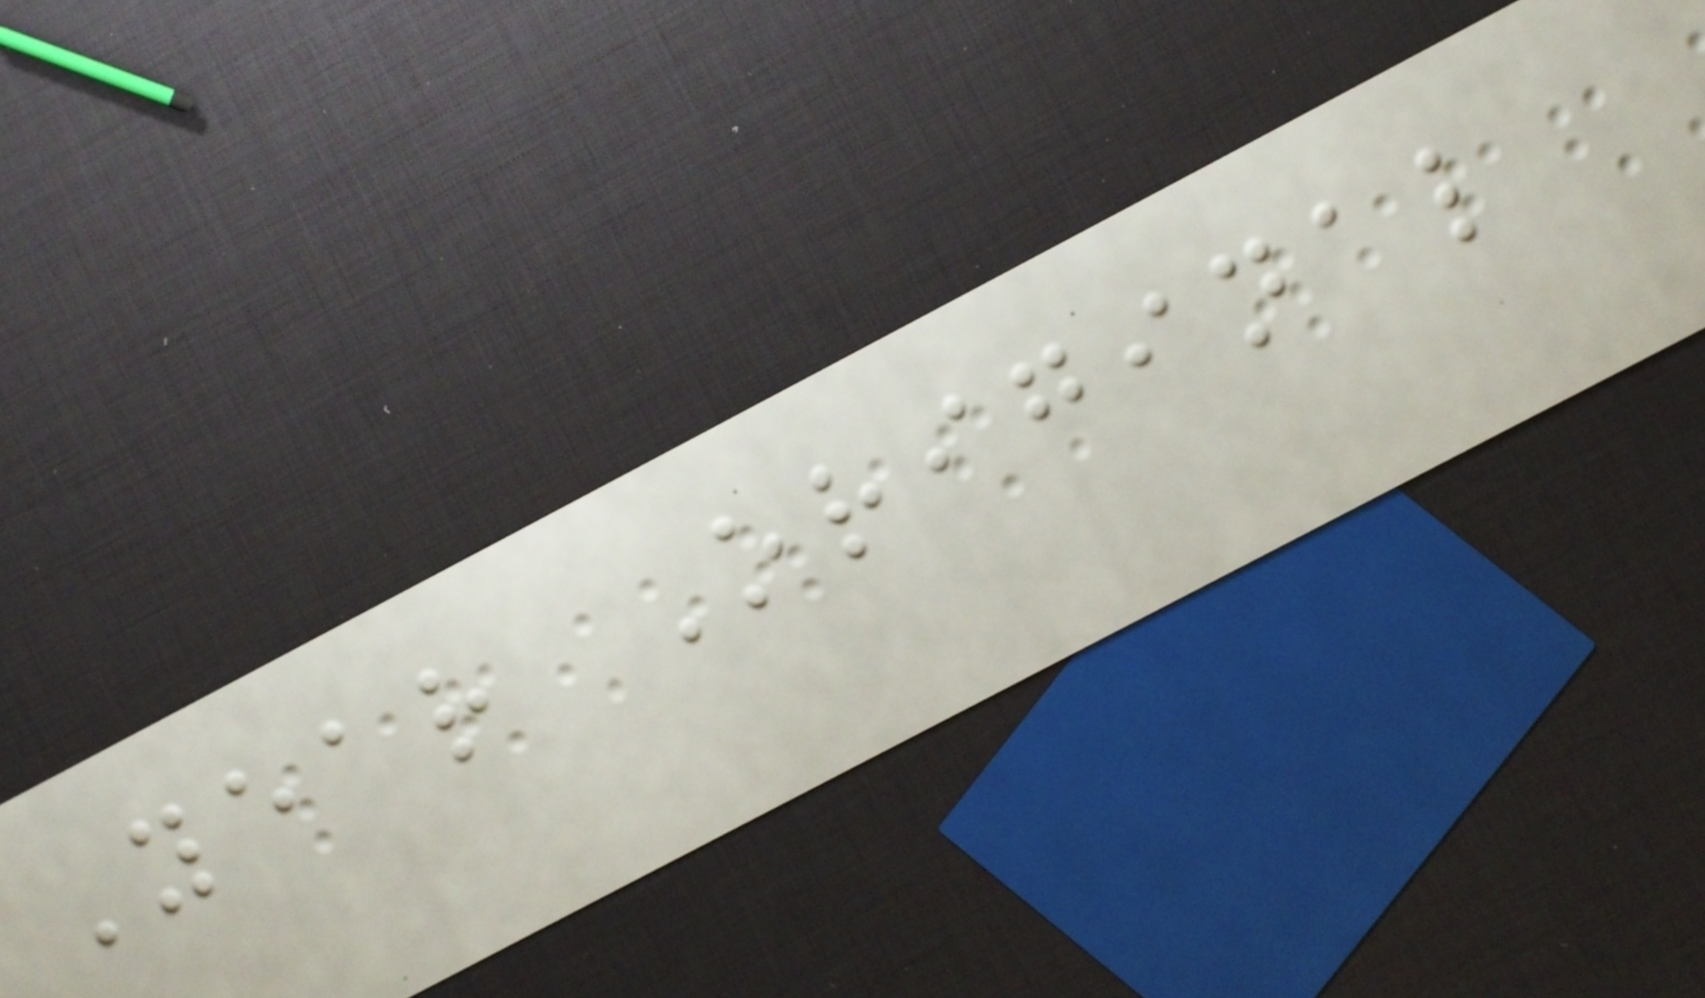Year Original
